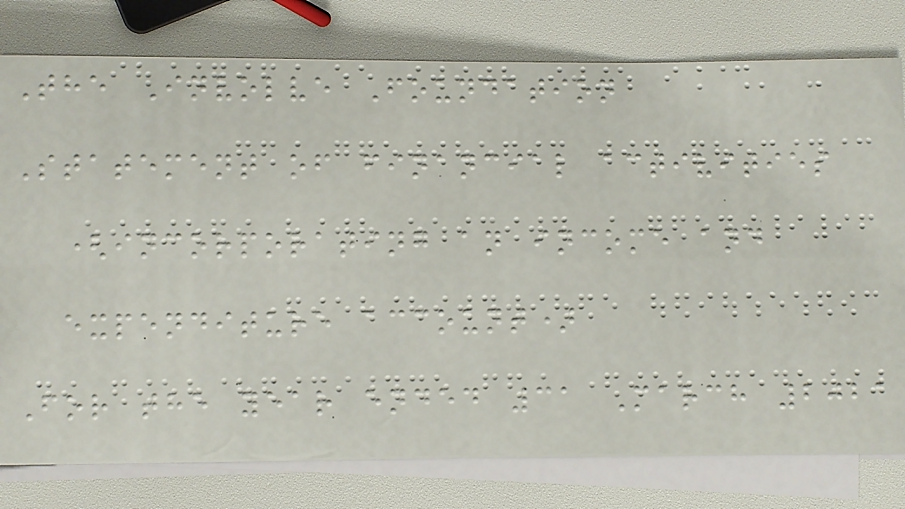The Involve Foundation
Statement of financial activities
(incorporating an income and
expenditure account)
For the year ended 31 March 2021
